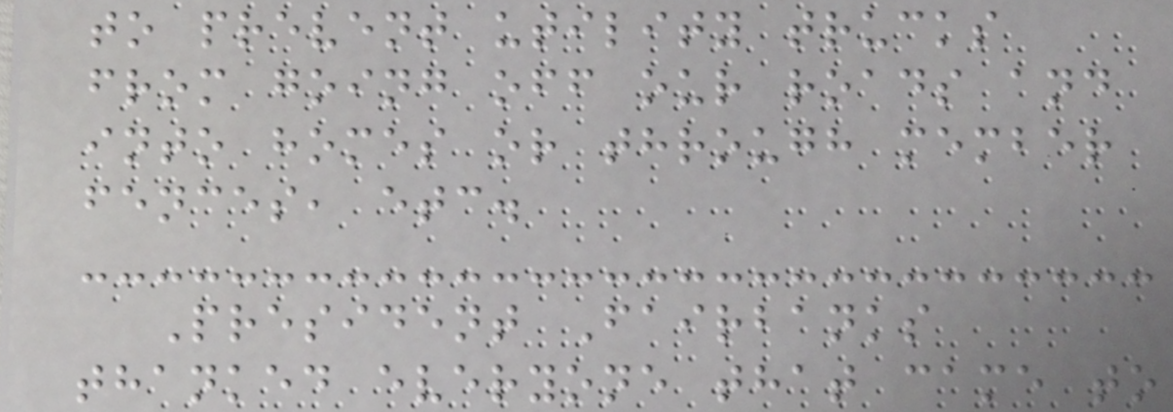to prevent utility trucks
from going off our roads and
into homes or through member
fences, etc.
President Fairbanks
thanked everyone that came to
